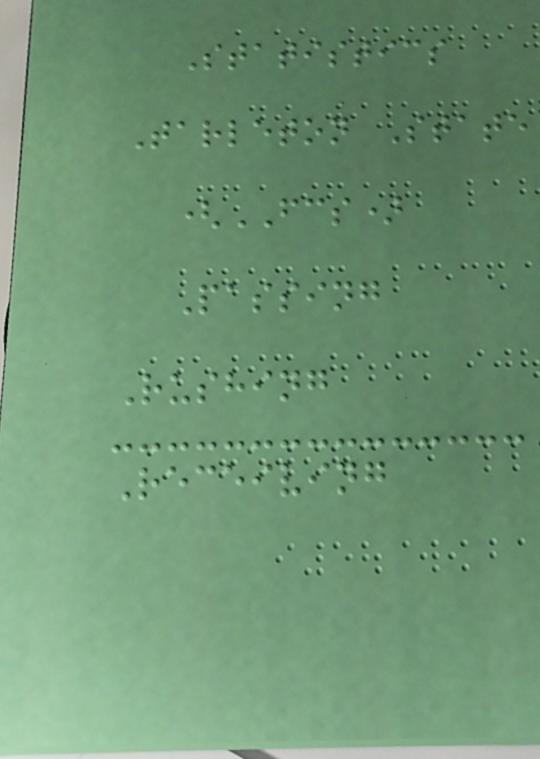Statistics
Tarleton State
(FCS)
Passing
Rushing
Receiving
